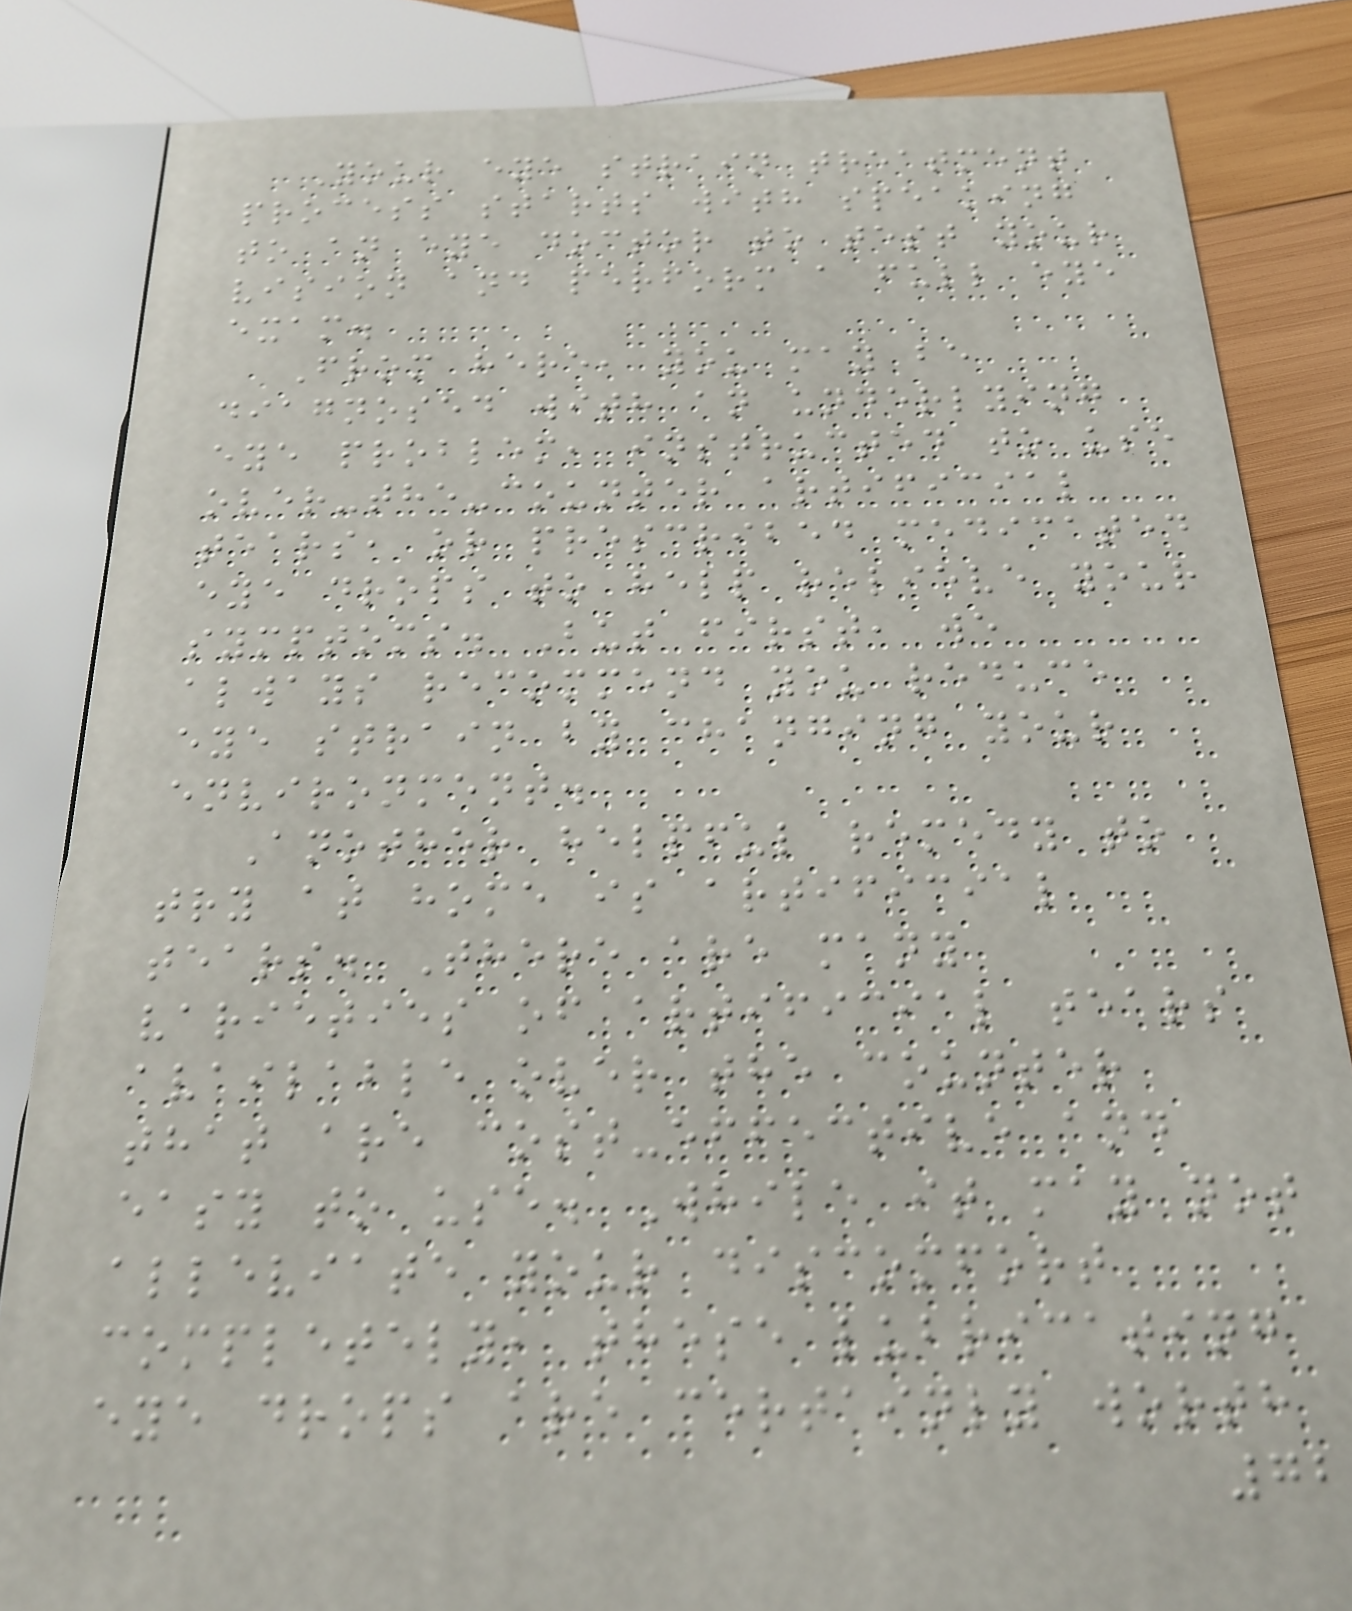Your eye strain treatment
process starts with speaking
to an eye doctor to test your
vision and perform a full eye
exam.
From here, you may be
diagnosed with an underlying
eye problem, instructed to use
over-the-counter artificial
tears, or prescribed medicated
eye drops to help relieve your
symptoms. But first, we
always recommend you reduce
eye strain by changing your
environment.
Another helpful remedy to
try at home is artificial
tears. There are many
varieties of artificial tears
available over the counter
that are cost-effective and
easy to use. While it may not
alleviate your discomfort
completely, these lubricating
eye drops are certainly worth
72
